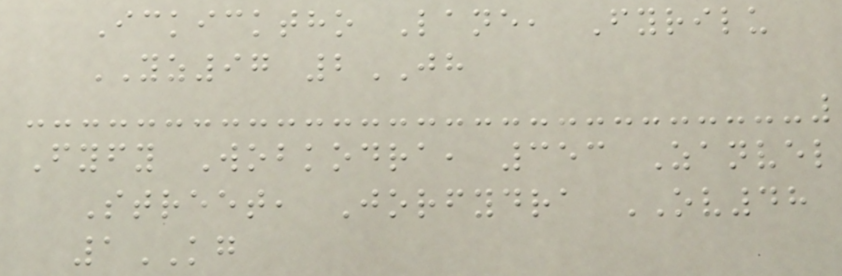Ickicktho Lane, Fyrilu
YZ97 2JH
Fyfy Wobkodra, 353 Zanvel
Street, Jorfydra OV48
1KG
